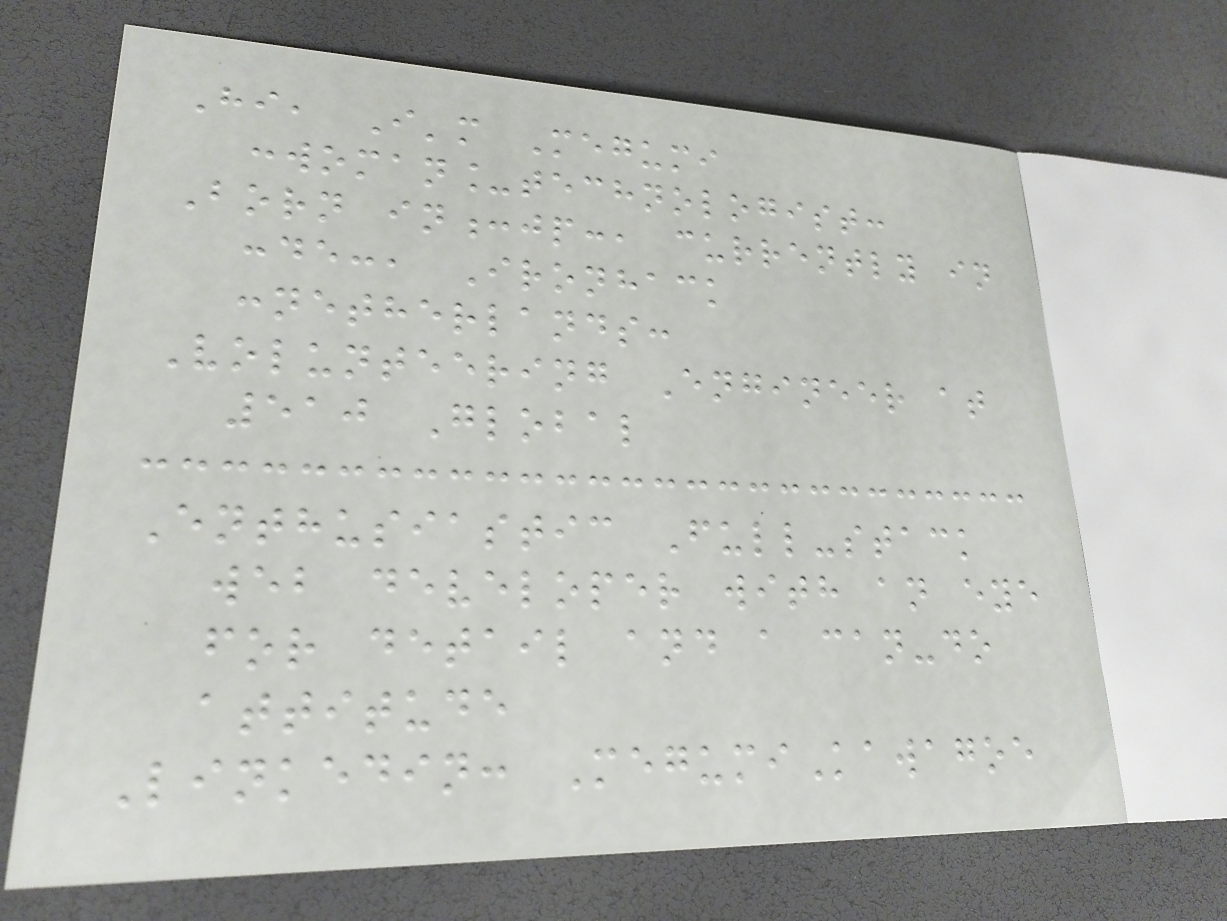Hi, I'm Megumi
:woman_technologist:
Born in:jp:, currently in
:de:, Ironhack
:netherlands:
Volunteering Engineer at
510 Global
Enthusiastic Full-stack
web developer with an eye
for detail and a can-do
attitude
Linkedin: MegumiKawagoe
